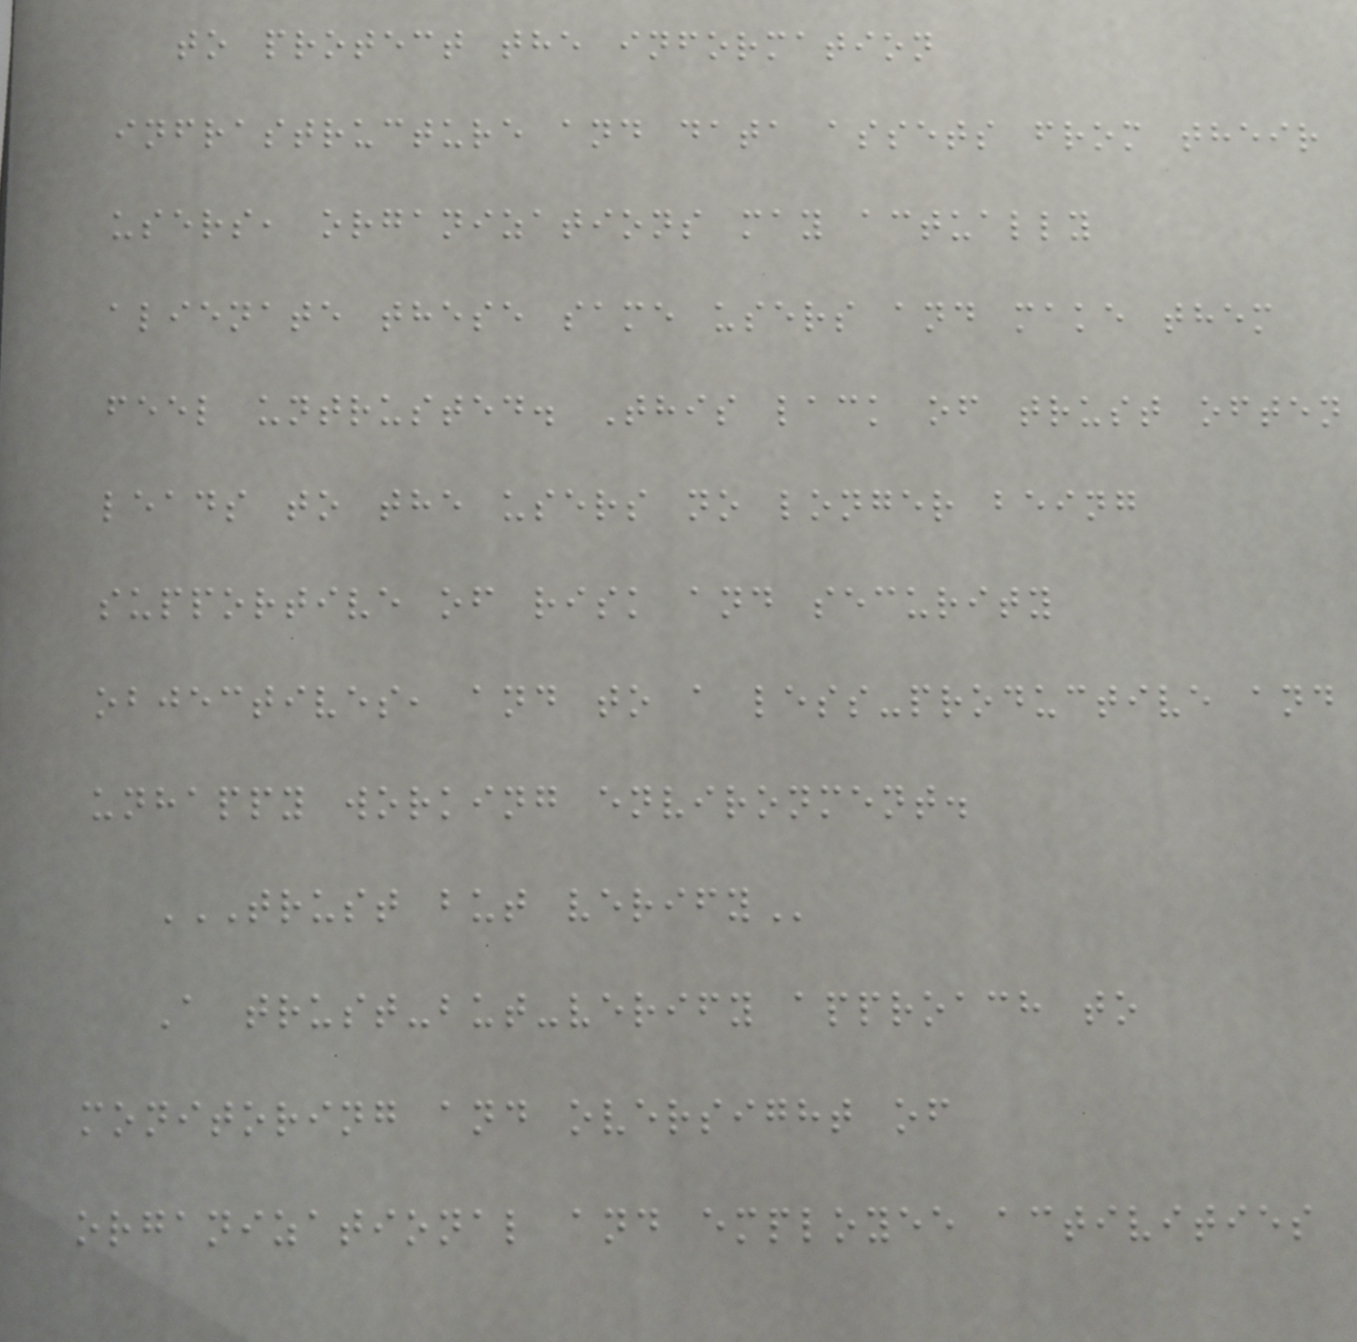to protect the information
infrastructure and data assets from their
users, organizations may actually
alienate these same users and make them
feel untrusted. This lack of trust often
leads to the users no longer being
supportive of risk and security
objectives, and to a less-productive and
unhappy working environment.
TRUST BUT VERIFY
A trust-but-verify approach to
monitoring and oversight of
organizational and employee activities
